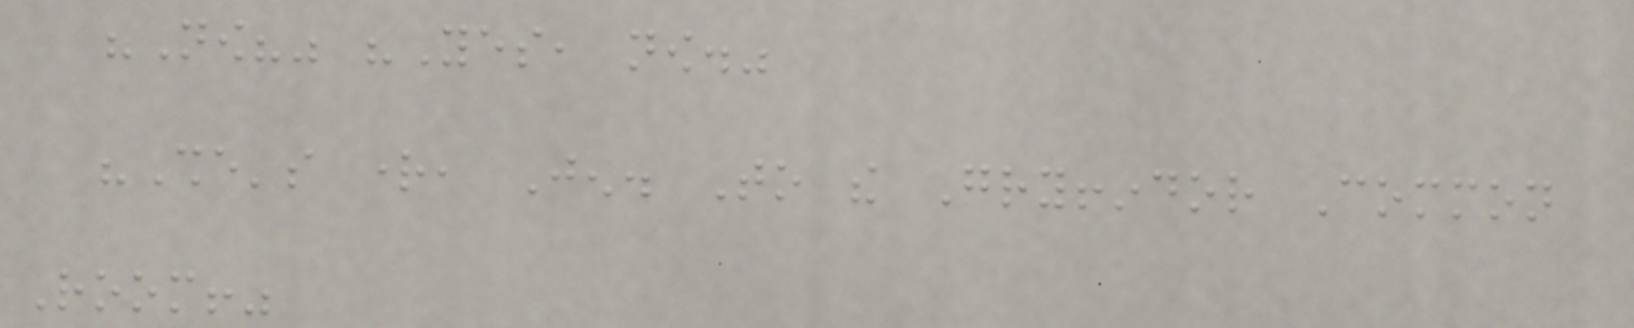"Now?" "Yes, now."
"She's right, Jen. To the Gryffindor Common
Room!"
